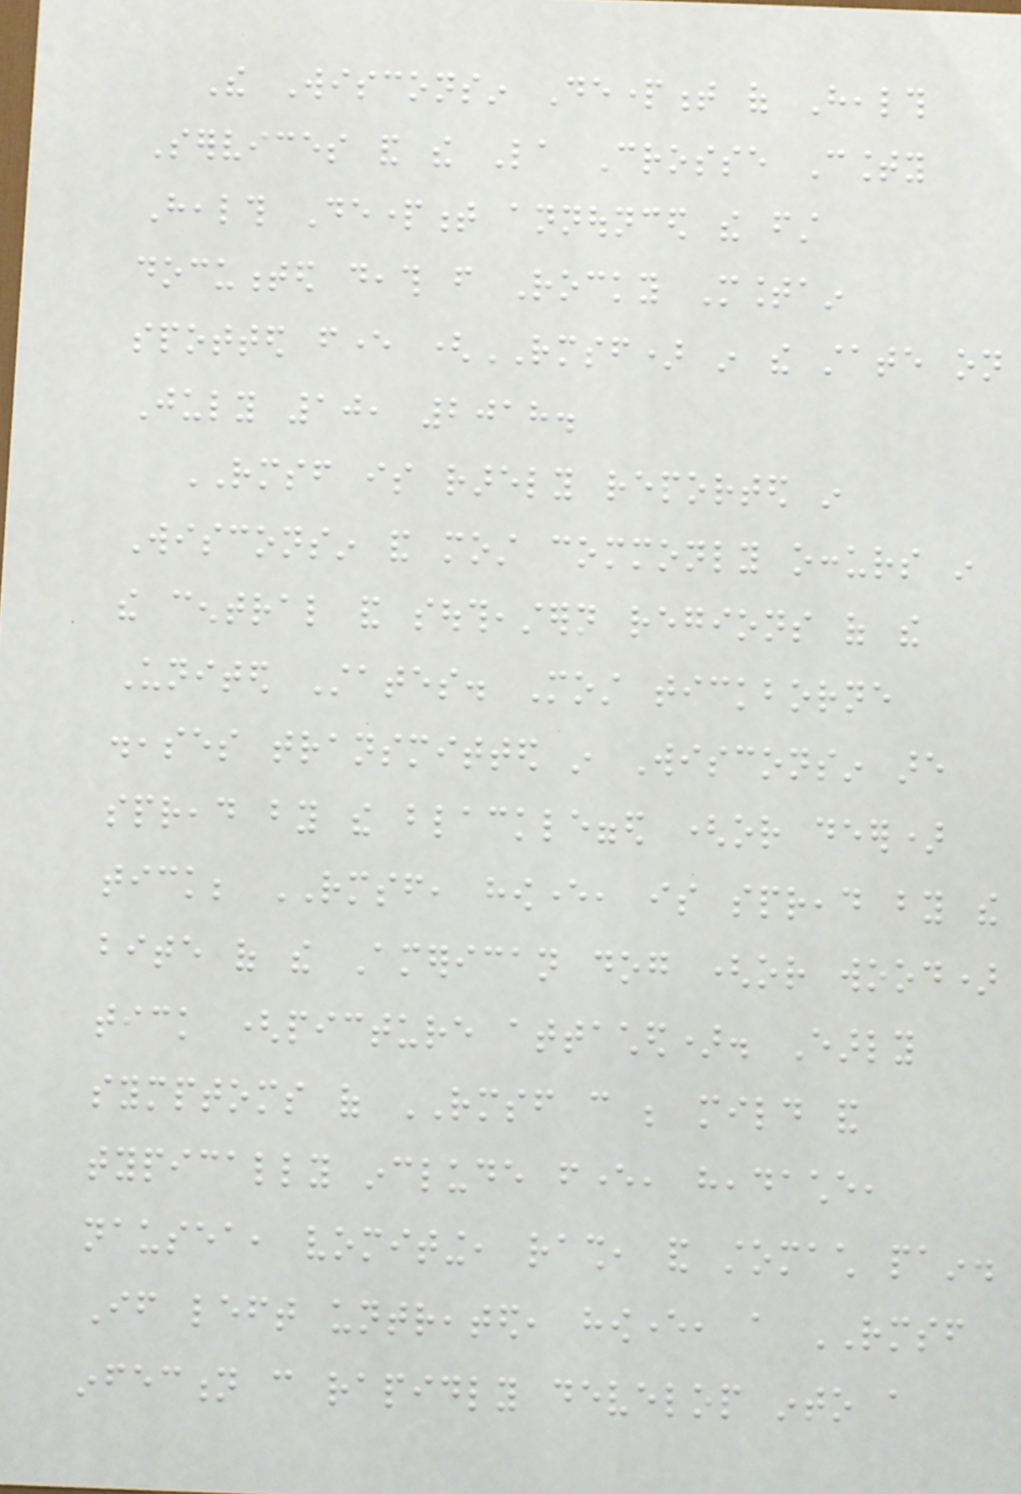The Wisconsin Department of Health
Services and the La Crosse County
Health Department announced the first
documented death from Rocky Mountain
spotted fever (RMSF) in the state on
July 10, 2018.
RMSF is rarely reported in
Wisconsin and most commonly occurs in
the central and southeastern regions of the
United States. Most tickborne
diseases transmitted in Wisconsin are
spread by the blacklegged (or deer)
tick; RMSF, however, is spread by the
bite of the American dog (or wood)
tick (picture attached). Early
symptoms of RMSF can be mild and
typically include fever, headache,
nausea, vomiting, rash, and stomach pain.
If left untreated, however, a RMSF
infection can rapidly develop into a
